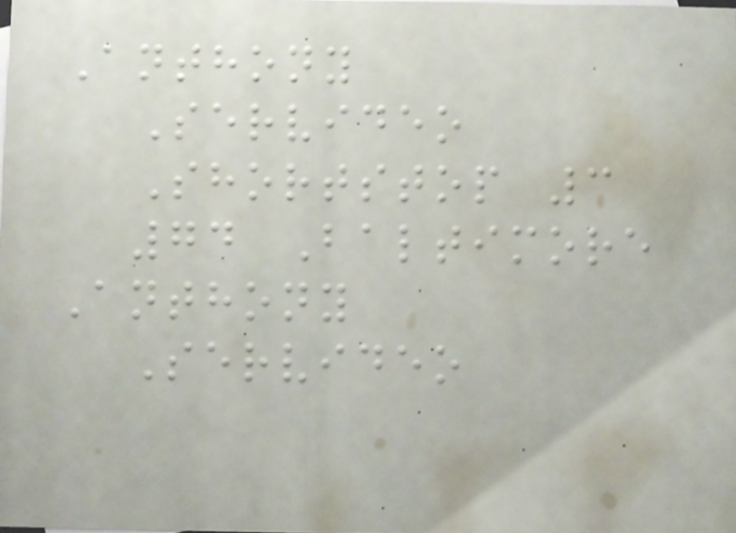Anthony
Servideo
Shortstop 3
74 Baltimore
Anthony
Servideo
